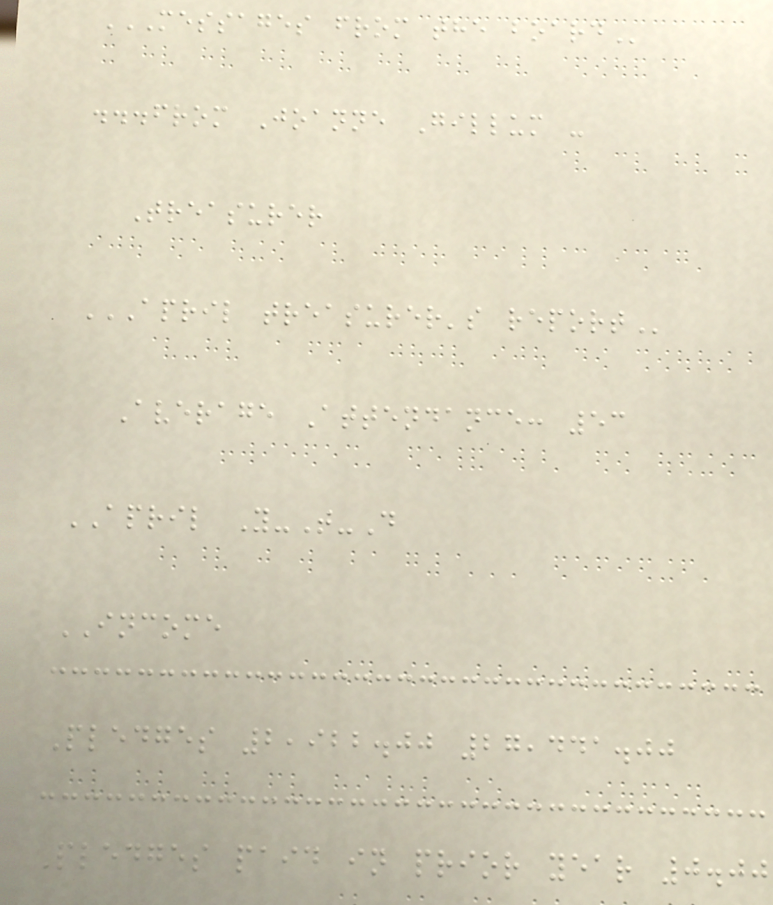MESSAGES FROM THE BOARD
...from Joanne Gillum -
Treasurer
APRIL TREASURER'S REPORT
Average Attendance: 53
APRIL Y-T-D
INCOME
Pledges 2,922.00 27,441.00
Pledges paid in prior year 0.00
